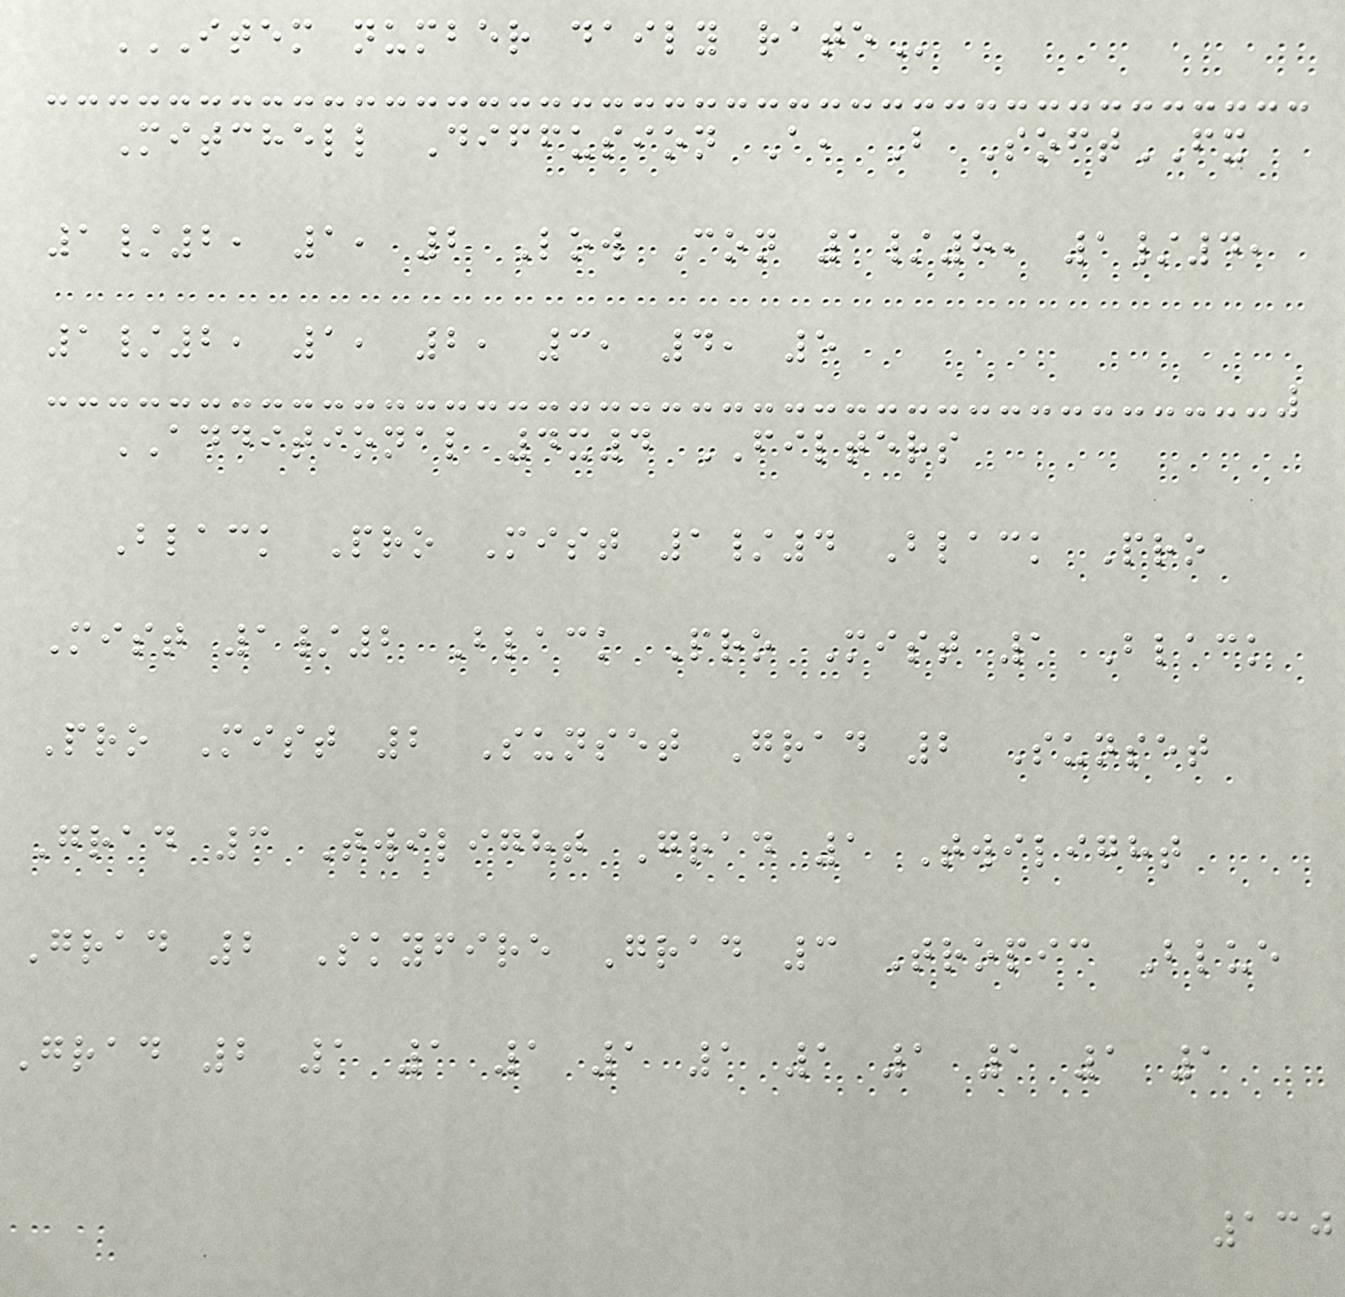ITEM NUMBER DAILY RATE
Mitchell Diffusion A, B SoftFX
1/2, 1, 2 Low Con 1/8, 1/4,
1/2, 1, 2, 3, 4, 5
ADDITIONAL 4x4 FILTERS
Black Pro Mist 1/4 Black Pro
Mist 1/2 Black Pro Mist 1 Black
Pro Mist 2 Sunset Grad 2 Sunset
Grad 3 Twilight Grad 1 Twilight
Grad 2 Skyfire Grad 3 Tropic Blue
Grad 2 1 1 1 1 1 1 1 1 1 1
130
